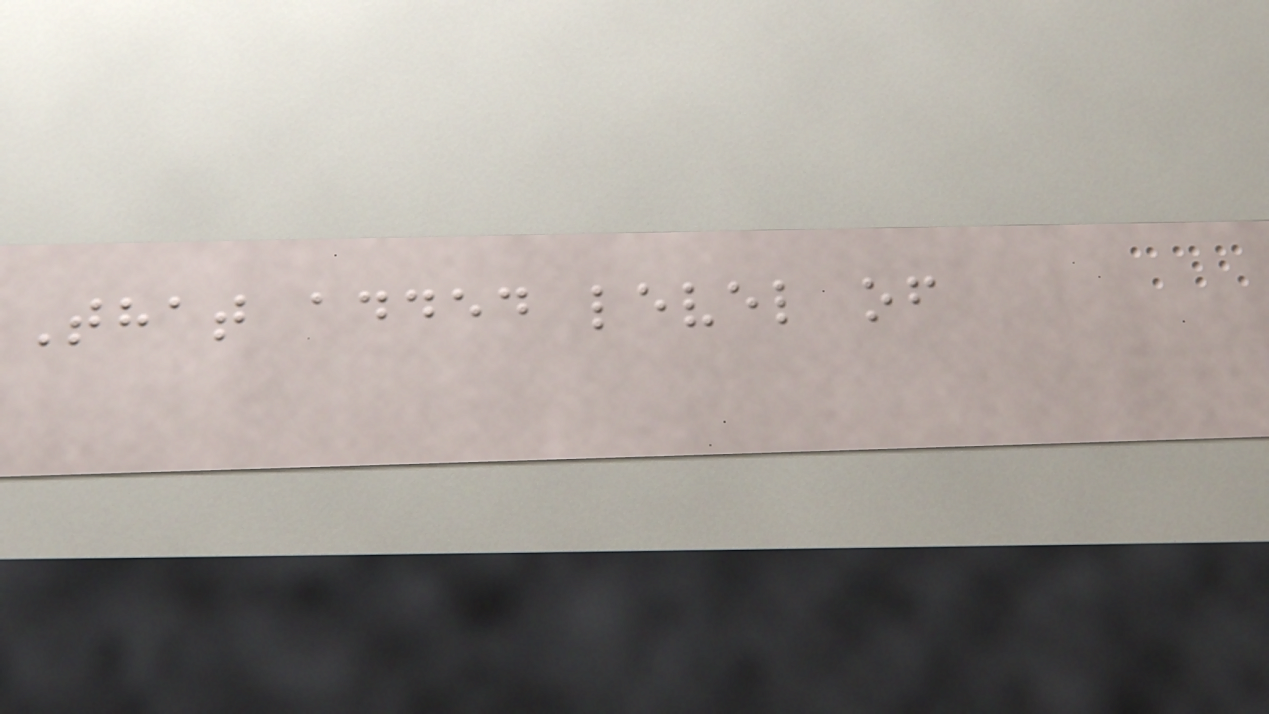That added level of
